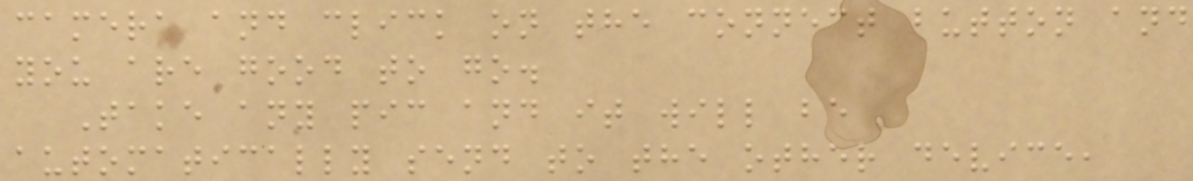camera and click on the connect button and
you are good to go.
Take any pic and it will be
automatically send to the other device,
